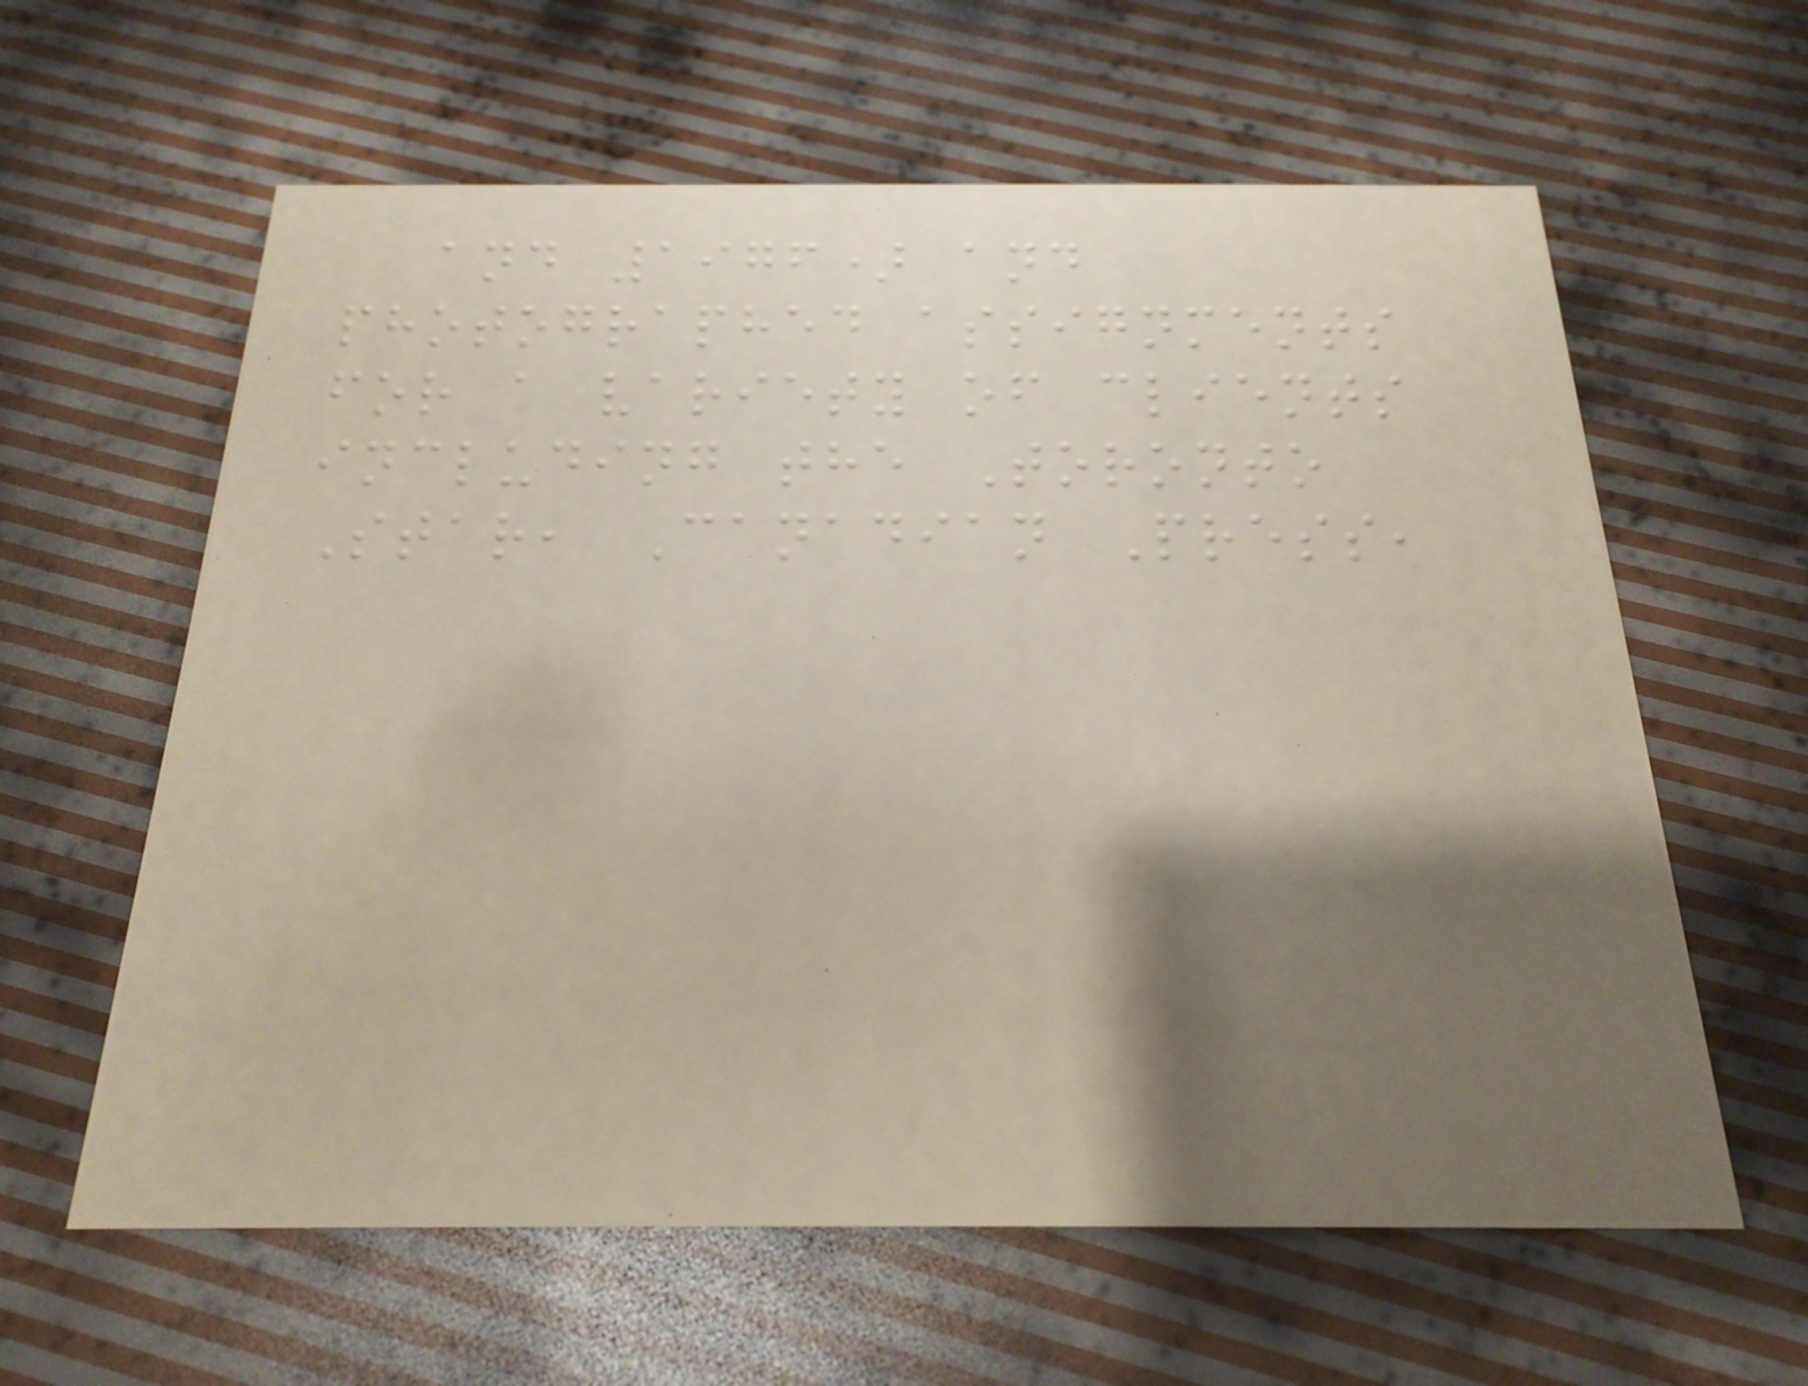and 1976) and
photographed assignments
for a variety of clients
including the Toronto
Star, Canadian Press,
